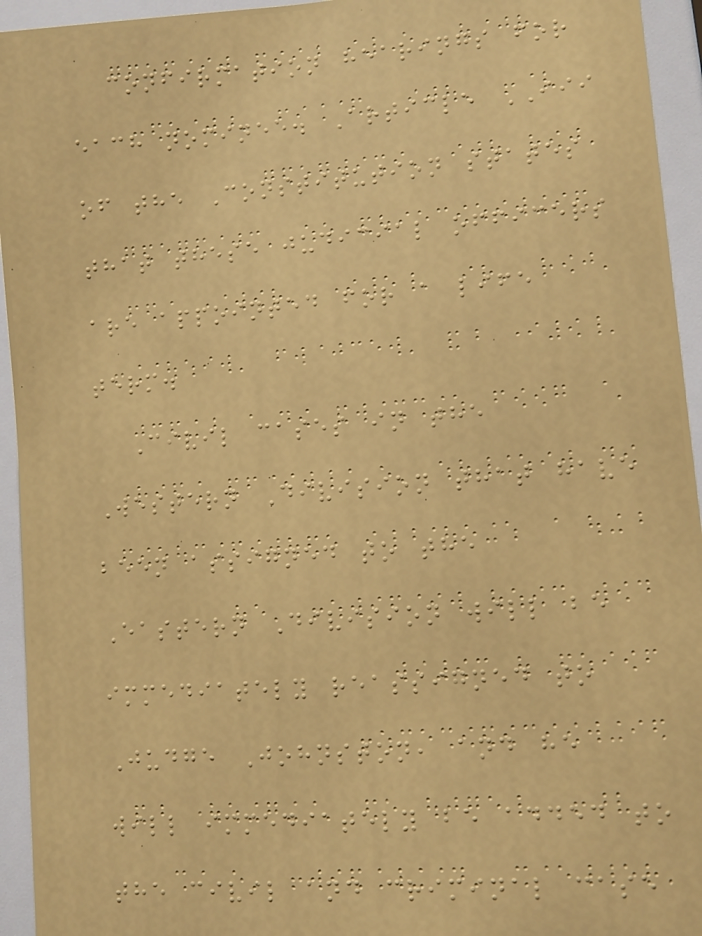confirmation hearings for
each nominee. Article III
of the Constitution states
that these judicial officers
are appointed for a life
term.
Civil cases in the
Western Division that have
been assigned to the
Eastern Division will be
immediately reassigned to
Judge Johnston, and he
will immediately be added to
the civil and criminal case
